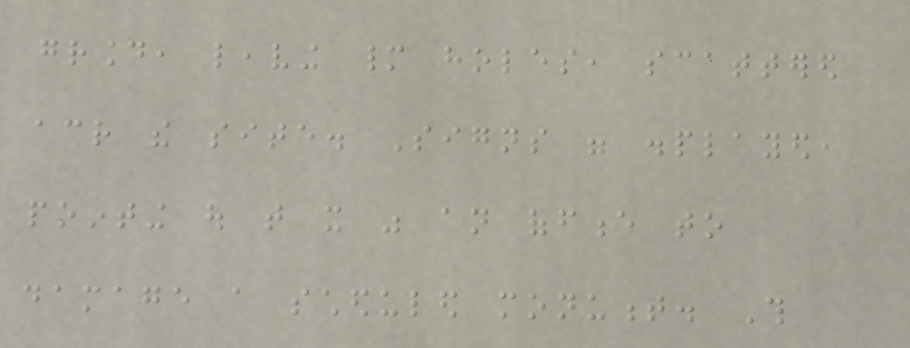ground, leaving many holes, scattered
across the site. Signs were displayed,
pointing out that it was an offence to
damage a scheduled monument. This
